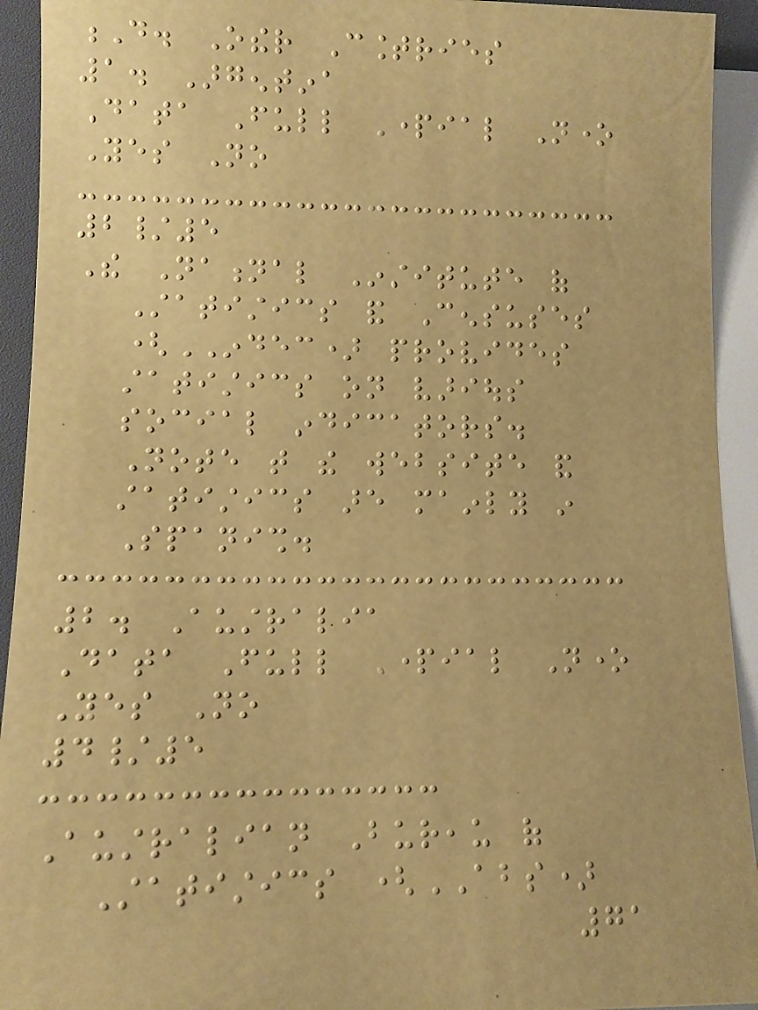D. Other Countries
1. Argentina
Data Full Partial None
Yes No
2/5
The National Institute of
Statistics and Censuses
(INDEC) provides
statistics on various
social indicators.
Note that the website and
statistics are mainly in
Spanish.
2. Australia
Data Full Partial None
Yes No
4/5
Australian Bureau of
Statistics (ABS)
71
